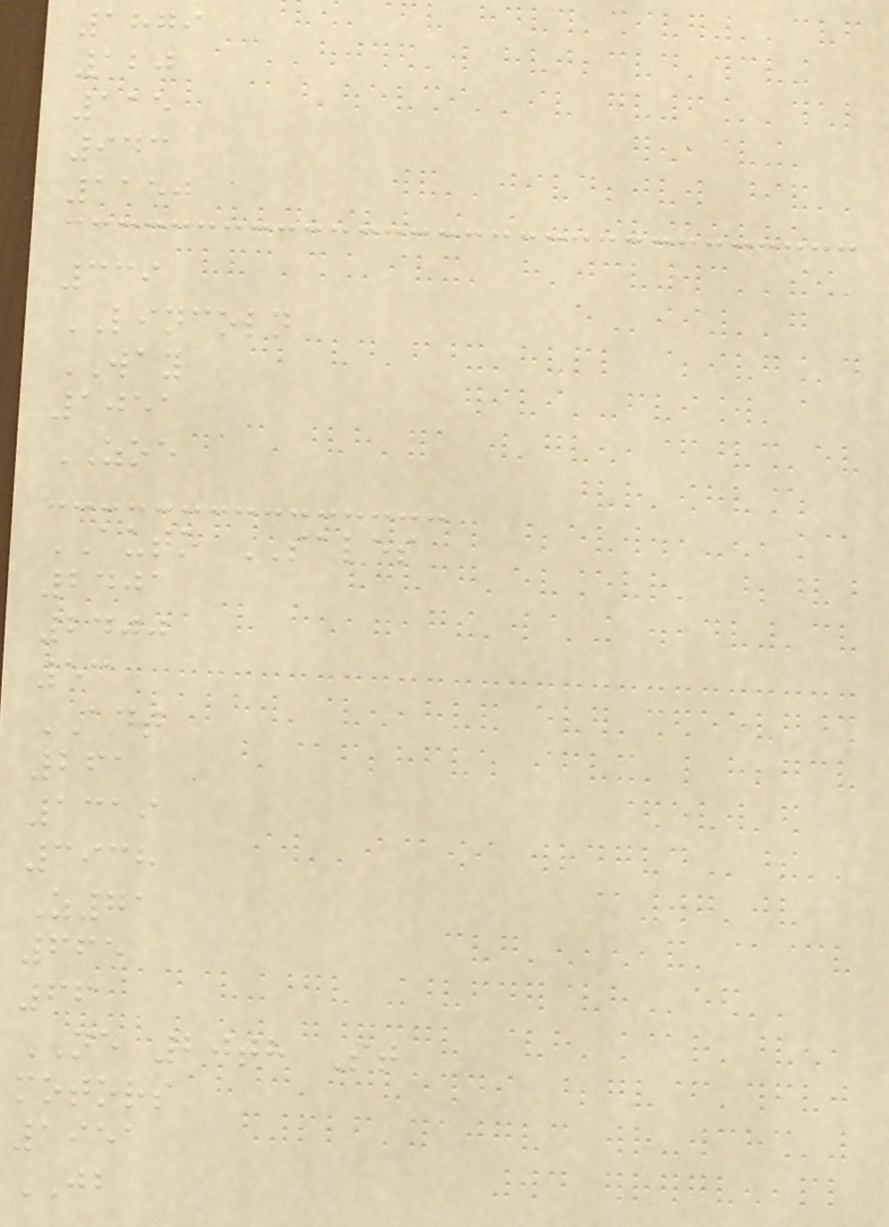1879
120
115
943
1150
339
LINCOLN
WAY
1051
ZOE
AUTO SALES
2401
2400
53
ADT
261
1319
3938
Z71
665
66
NE 20th St
motors
1951
JB
